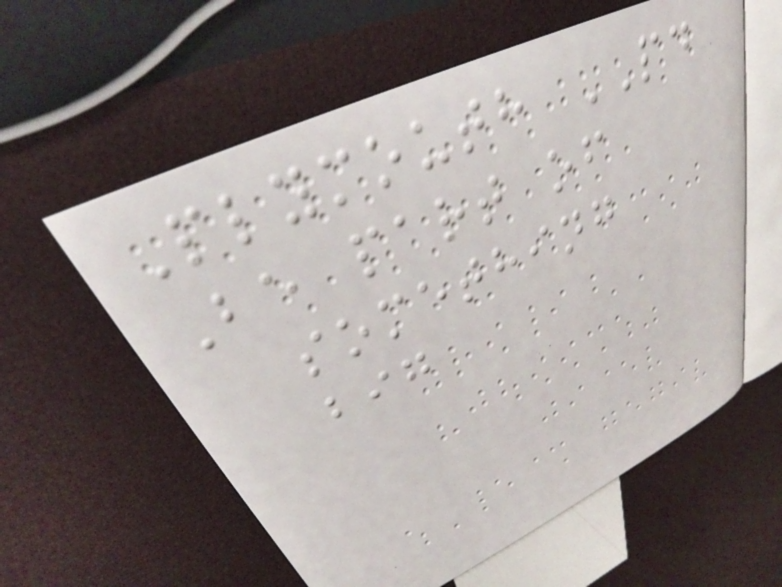Plymouth PD
Be part of
something
big
